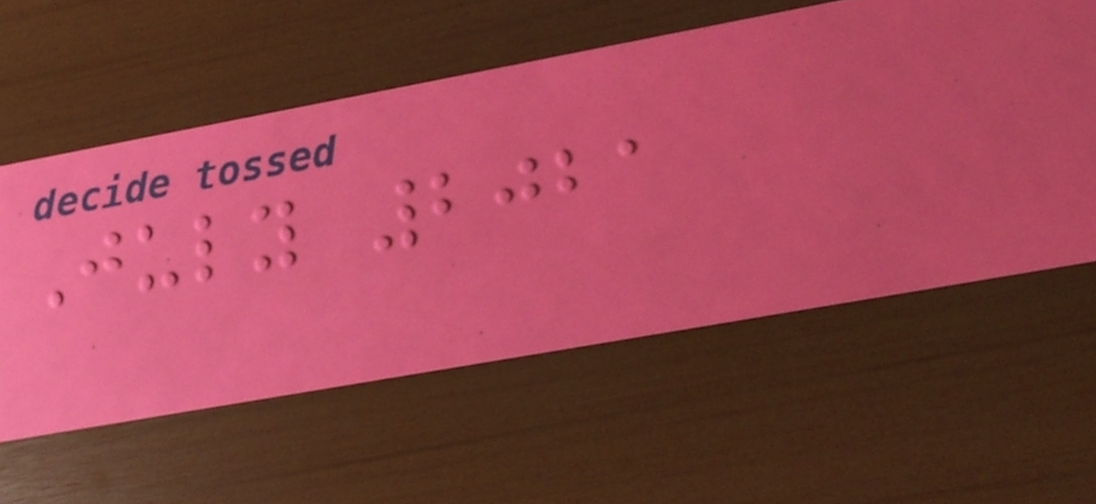July 2021
